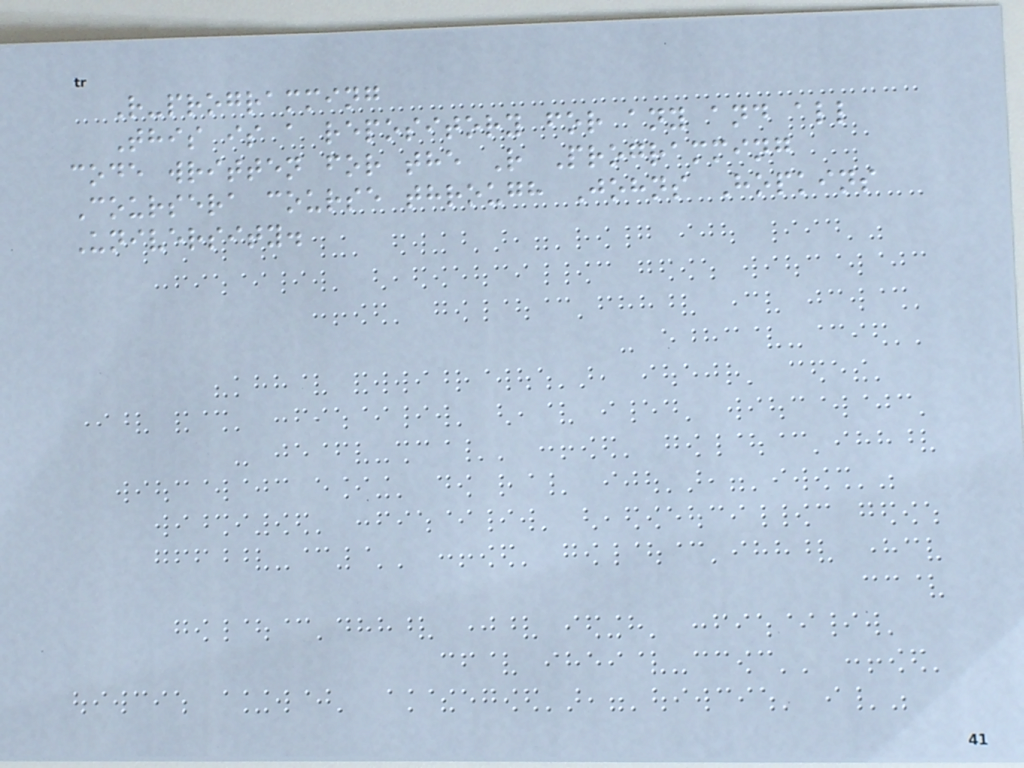R-programming
This is a repository for any and all
code written for the R Programming
Coursera course through Johns Hopkins
University.
